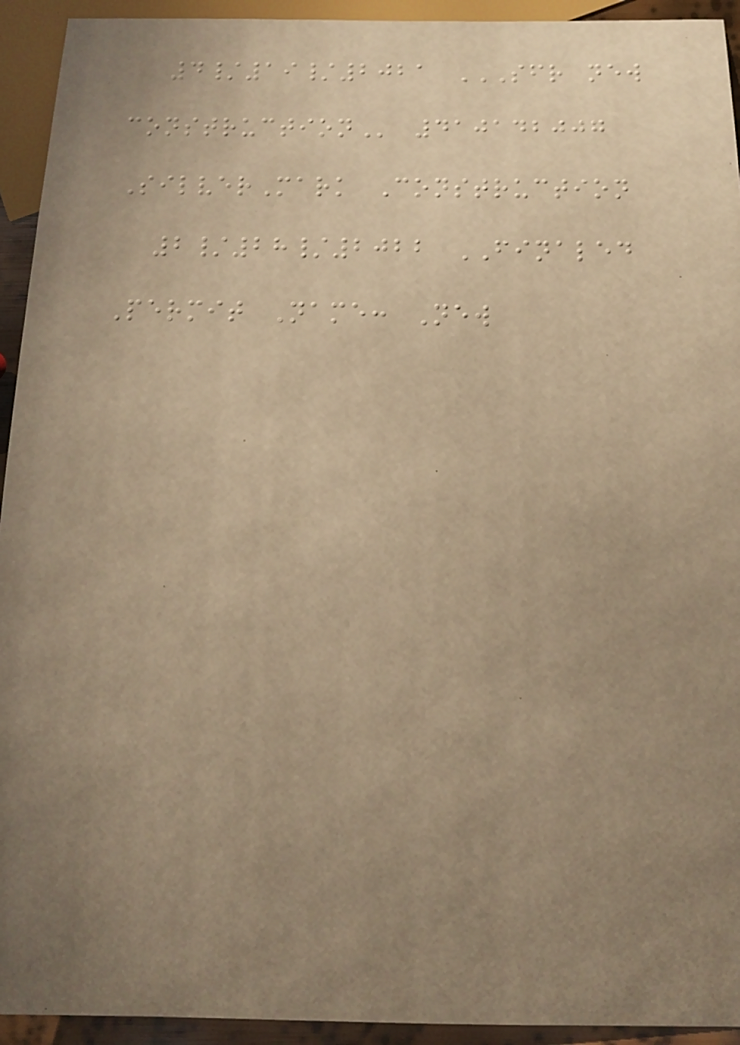4/19/2021 SFR NEW
CONSTRUCTION 410142007
SilverMark Construction
2/28/2022 FINALED
Permit Name: New
